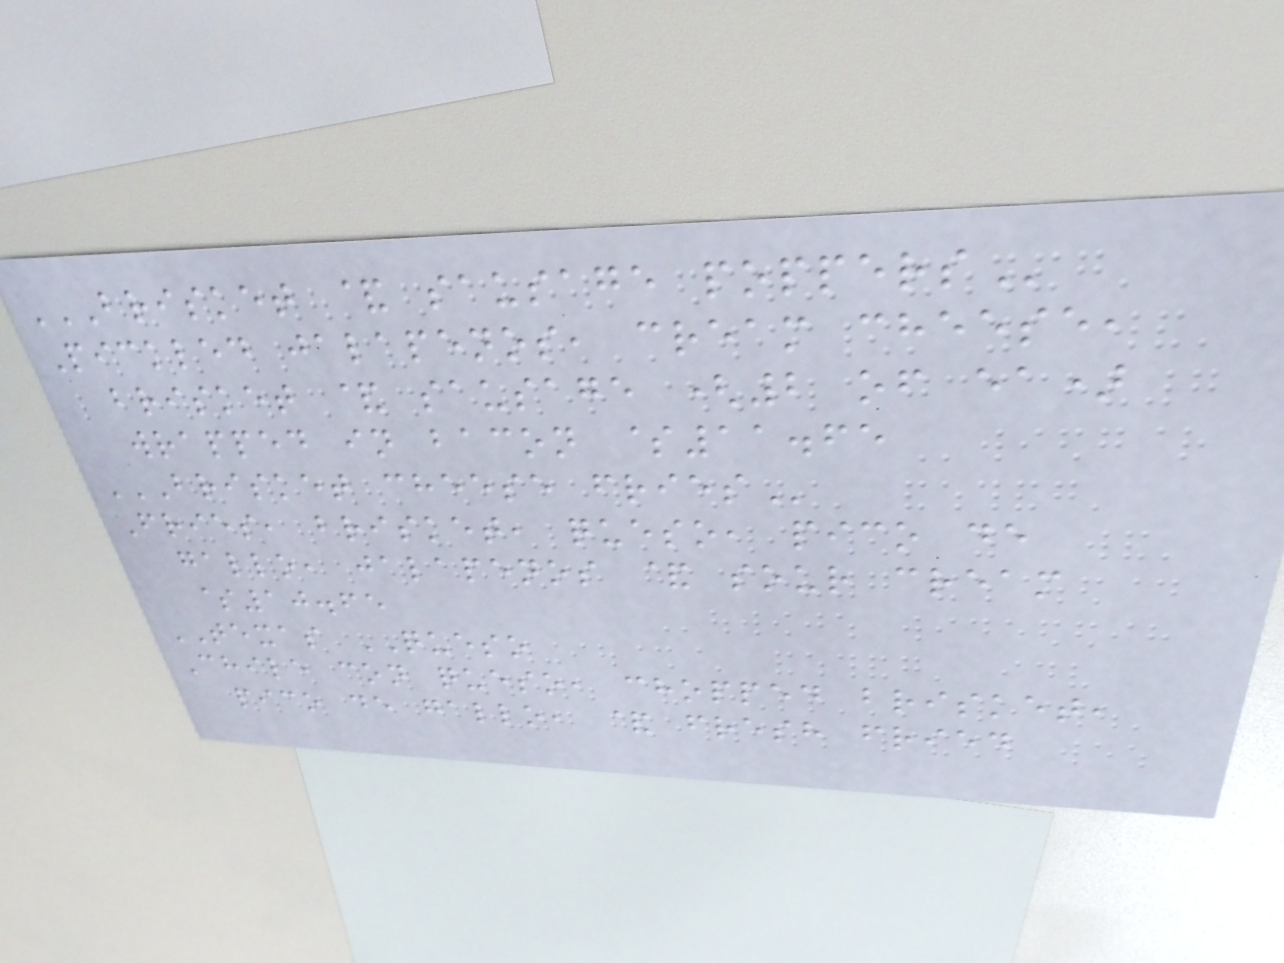BRISKET & SAUSAGE POPPERS
Pickled jalapenos, cream cheese,
brisket & sausage (2 of ea)
wrapped in bacon $11.65
BRISKET CHEESE FRIES
Fries, brisket, queso, pico de
gallo, jalapenos & sour cream
$10.65
TEXAS QUESO
Chile con queso, chopped brisket,
pico de gallo, & fresh fried
